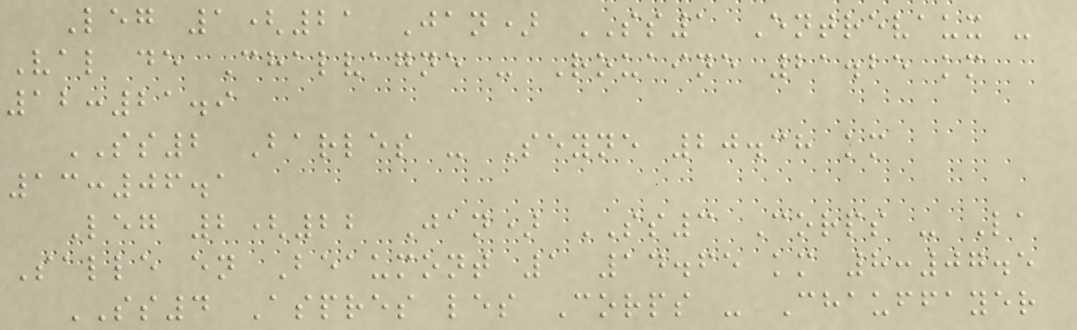Leg 1(21 Jan) SS1 Entrevaux -
Val de Chalvagne - Rouaine 21.25 km
12:21.9
SS2 Barles - Seyne 20.38 km
13:06.1
Leg 2(22 Jan) SS3 Corps - La
Salle en Beaumont 1 14.65 km 8:07.5
SS4 Aspres les Corps - Chauffayer
